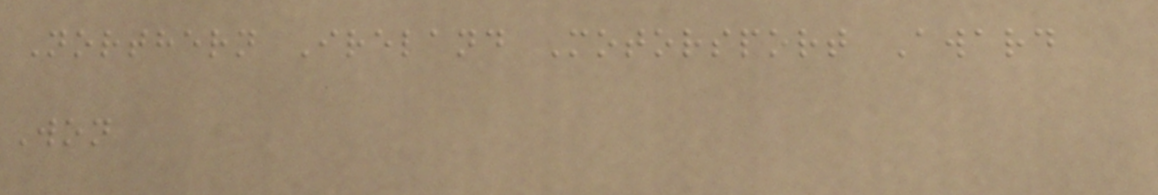Northern Ireland Motorsport Award
Won
